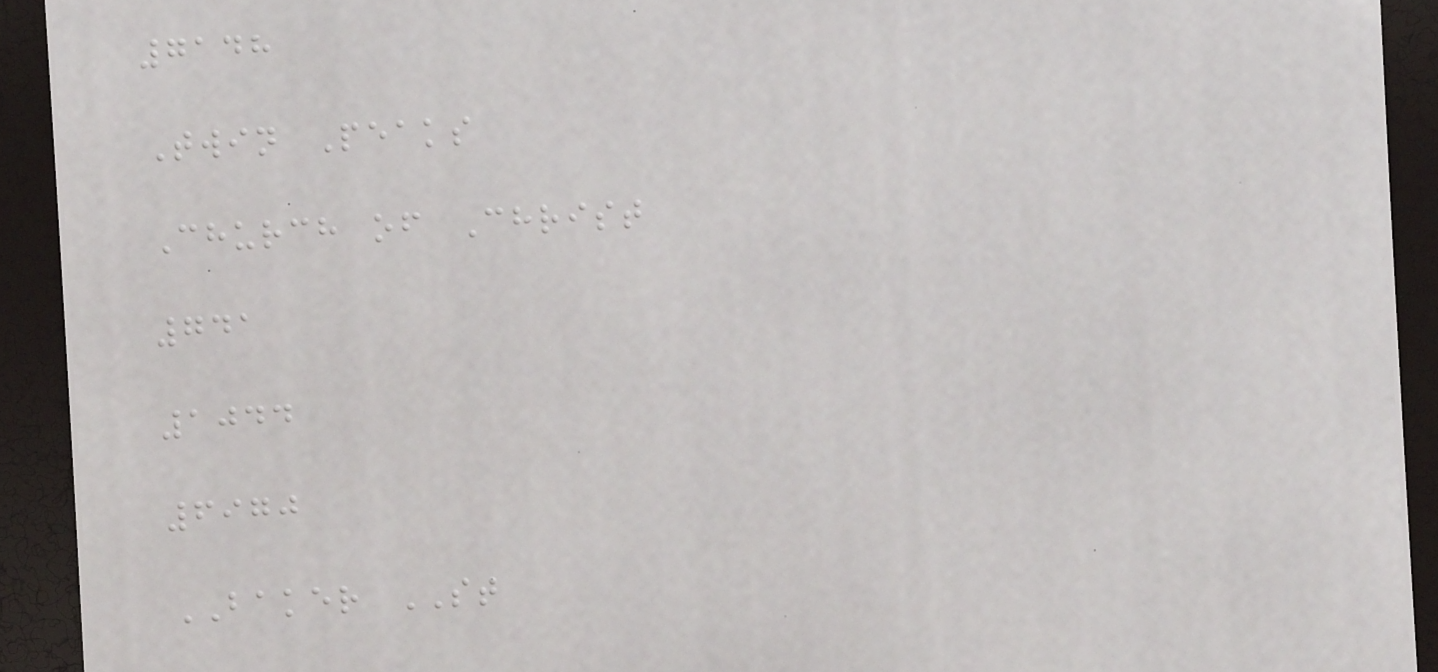7148
Twin Peaks
Church of Christ
741
1044
6970
BAKER ST
